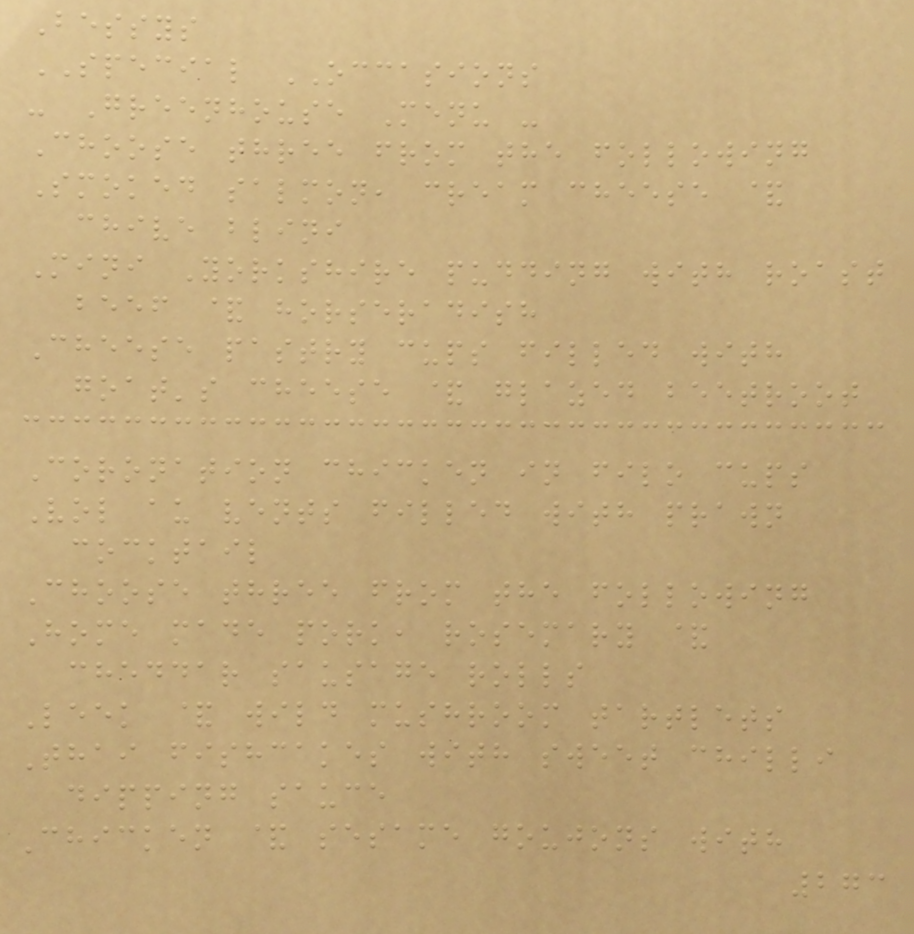Bessys
SPECIAL OCCASIONS
- Greenhouse Menu -
Choose three from the following
Smoked salmon, cream cheese &
chive blini
Mini Yorkshire pudding with roast
beef & horseradish
Cheese pastry cups filled with
goat's cheese & glazed beetroot
Coronation chicken in filo cups
Vol au vents filled with prawn
cocktail
Choose three from the following
Home made pork, rosemary &
cheddar sausage rolls
Leek & wild mushroom tartlets
Thai fishcakes with sweet chilli
dipping sauce
Chicken & sesame goujons with
273
